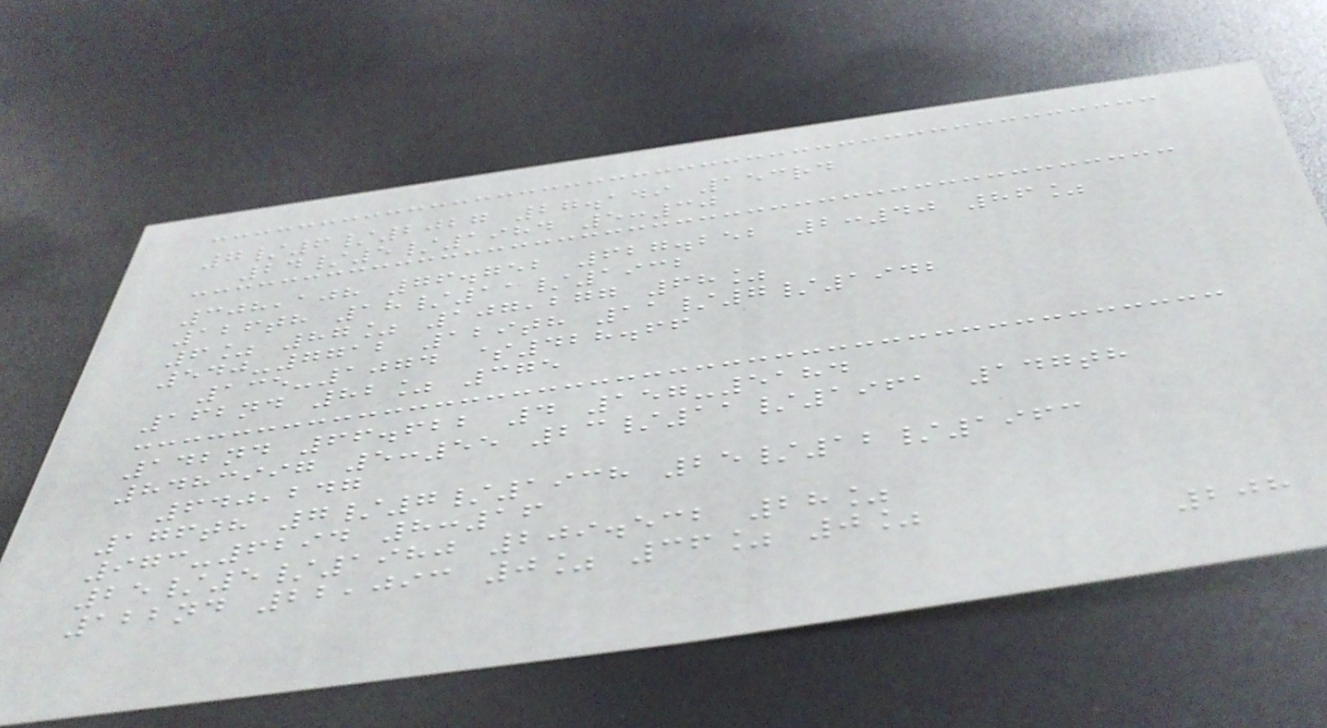7/6/2027 27.149 153rd
24/5/1984 5:30
308,108 76.752 627.252 2:40 86%
126th 18/11/1932
6% 87% 107,277 68%
540-7712 129th 11/7/1942
135-1074 $428.66
162nd 82% 375
142nd 66.622 4 157-5184
8483997 5:55 23/11/1961 147th
640,247
176th 7/7/1938 25/12/1963
973-6294 8:16
25/5/1980 209.532 28%
122nd 22,093 0% 36% 0%
208
